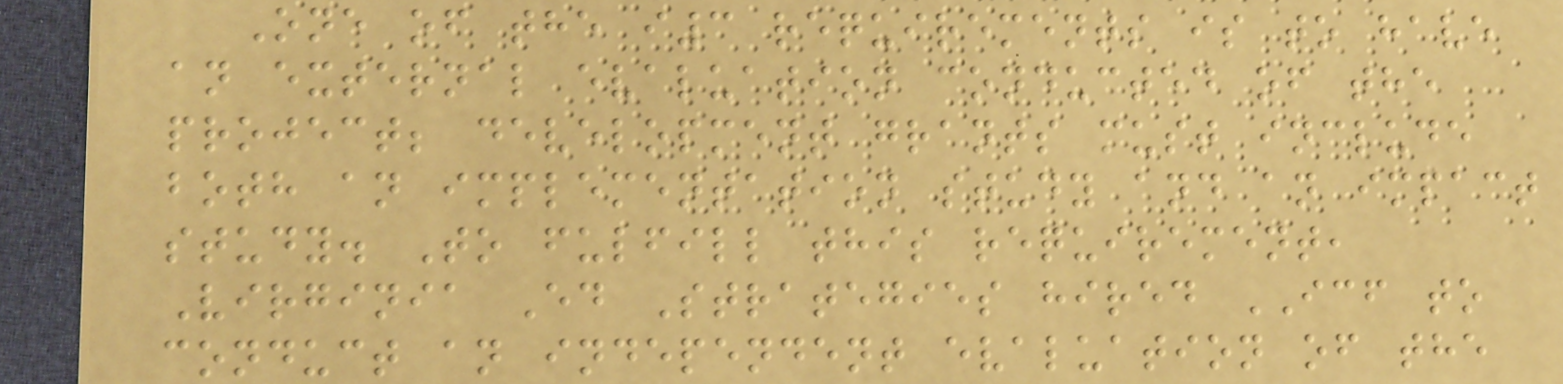One of the i3 requirements is to have
an external evaluation conducted of the
project; development grants must include
both an implementation study and an impact
study. To fulfill this requirement,
Virginia Ed Strategies hired ICF to
conduct an independent evaluation of the
